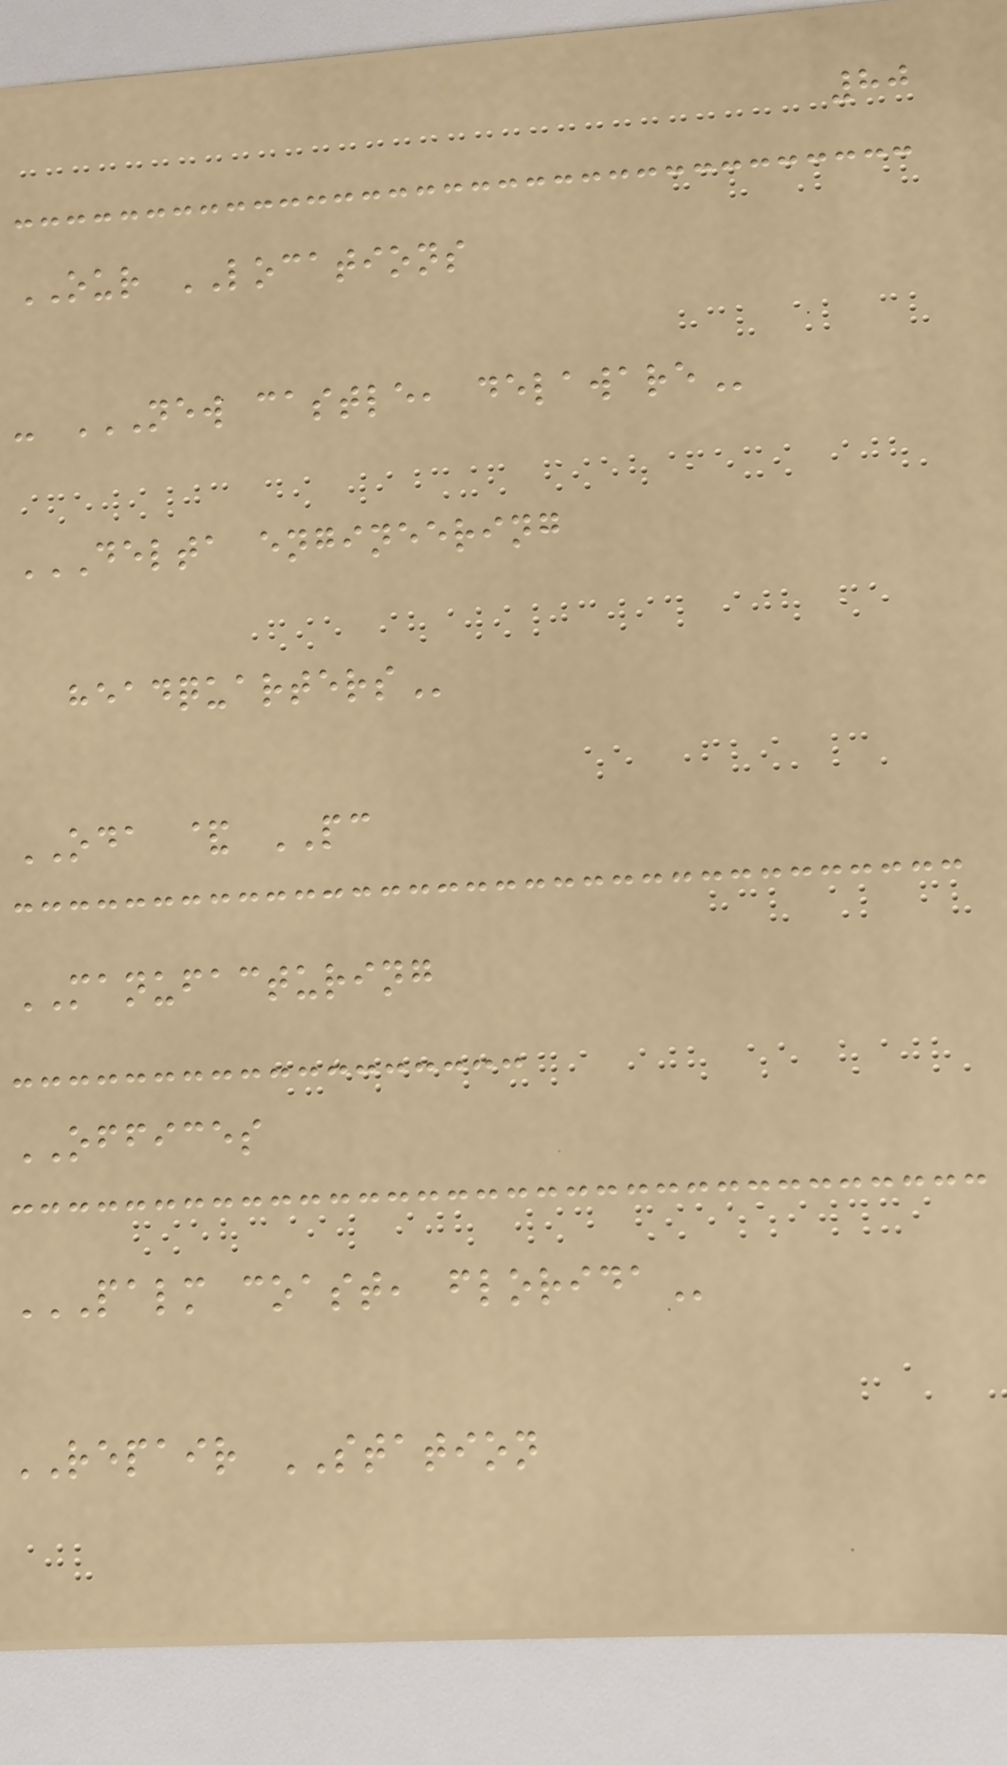80
OUR LOCATIONS
- NEW CASTLE, DELAWARE
DELTA ENGINEERING
HEADQUARTERS
ODA & PC
MANUFACTURING
OFFICES
PALM COAST, FLORIDA
REPAIR STATION
